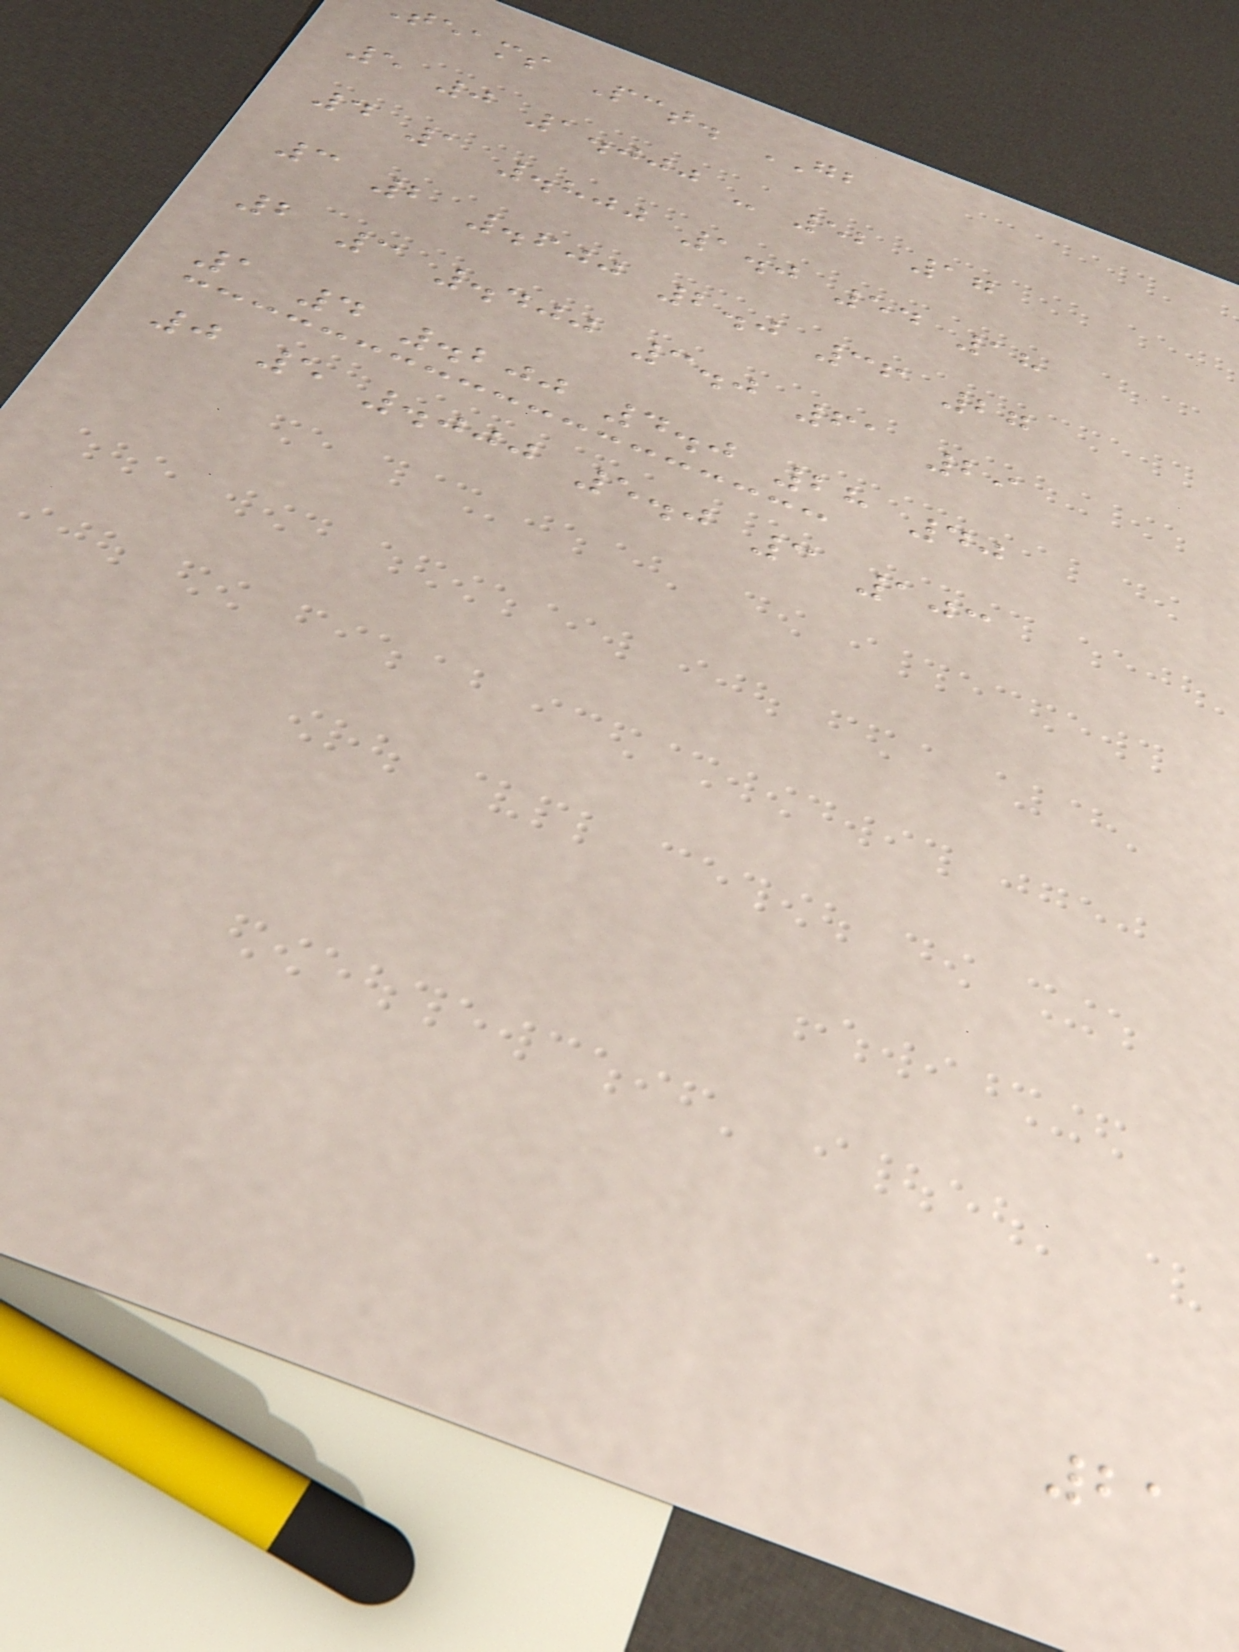teams Pct. GB
5 0 1.000 - 52 17
4 1 .800 1.0 54 18
3 2 .600 2.0 36 27
2 3 .400 3.0 61 29
1 4 .200 4.0 28 40
0 5 .000 5.0 3 103
21
